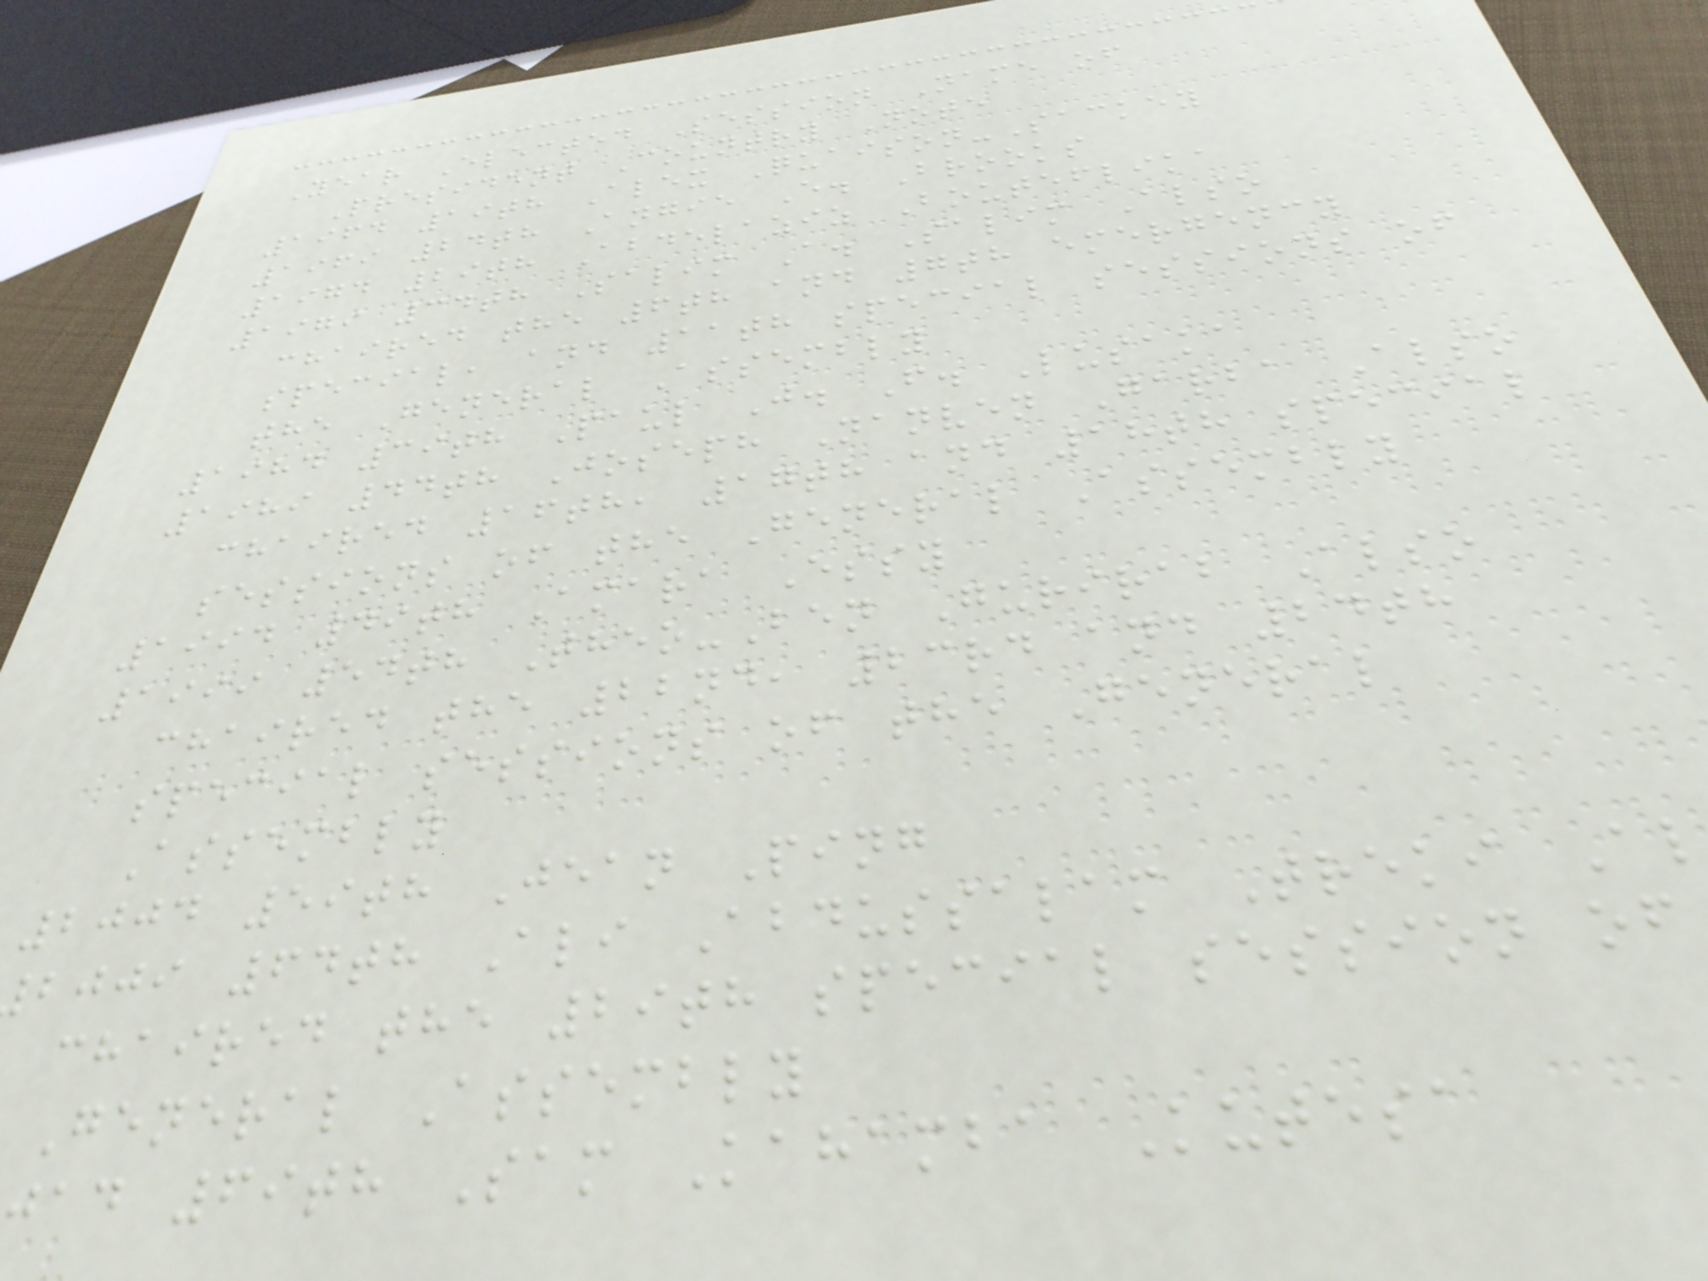Year Elected Session Name of
President Country Note
1964 19th Alex Quaison-Sackey
1969 24th Angie E. Brooks
1974 29th Abdelaziz Bouteflika
1979 34th Salim A. Salim Also
chaired the 6th and 7th emergency
special, and 11th special sessions of
the General Assembly
1984 39th Paul J. F. Lusaka
1989 44th Joseph Nanven Garba Also
chaired 16th, 17th and 18th special
sessions of the General Assembly
1994 49th Amara Essy
1999 54th Theo-Ben Gurirab Also
chaired the 22nd, 23rd and 24th
special sessions of the General
Assembly
2004 59th Jean Ping
bjji 64th Ali Abdussalam Treki Al
chaired the 29th special session of
General Assembly
ad 69th Sam Kahamba Kutesa
